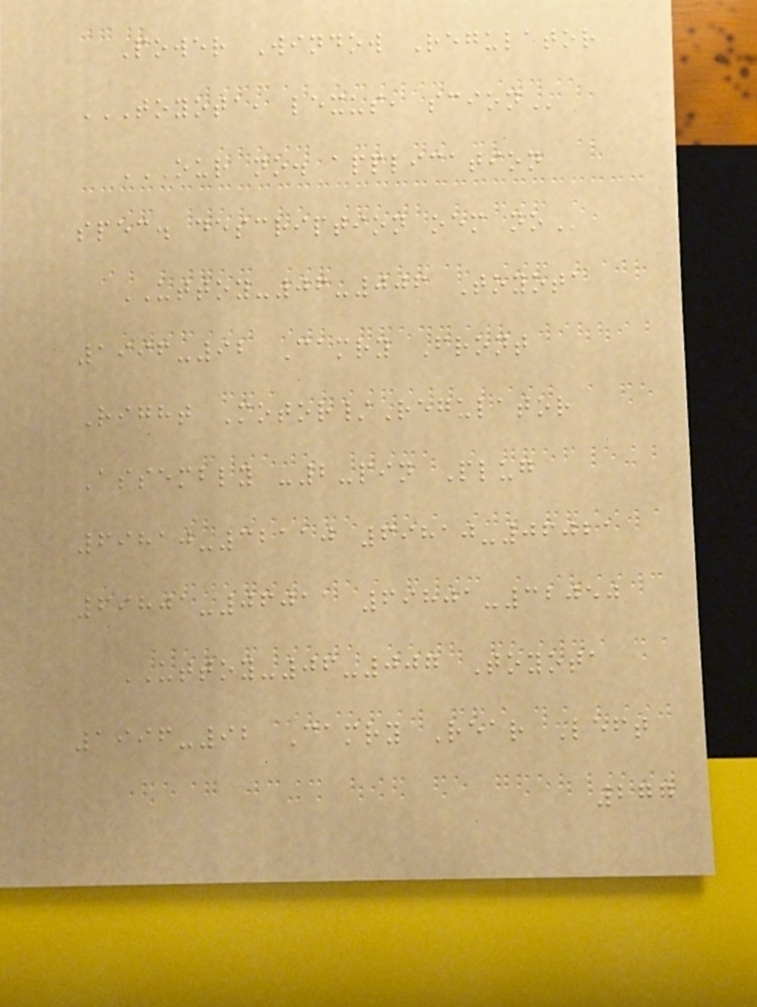Power Window Regulator
TOYOTA, LEXUS, SCION
OUR NO. APPLICATION
SPEC. DESCRIPTION OEM NO
UTTOY-06-006 Toyota
1996-92 Camry Front
Right Motor/Regulator
Assembly -2-pin Plug
69810-32110 69810-06021
69801-06011 69801-32050
UTTOY-06-007 Toyota
1996-92 Camry Rear Left
277
